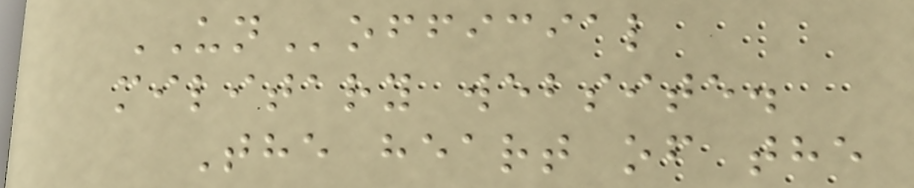UNofficial
military website.
The heart of the
